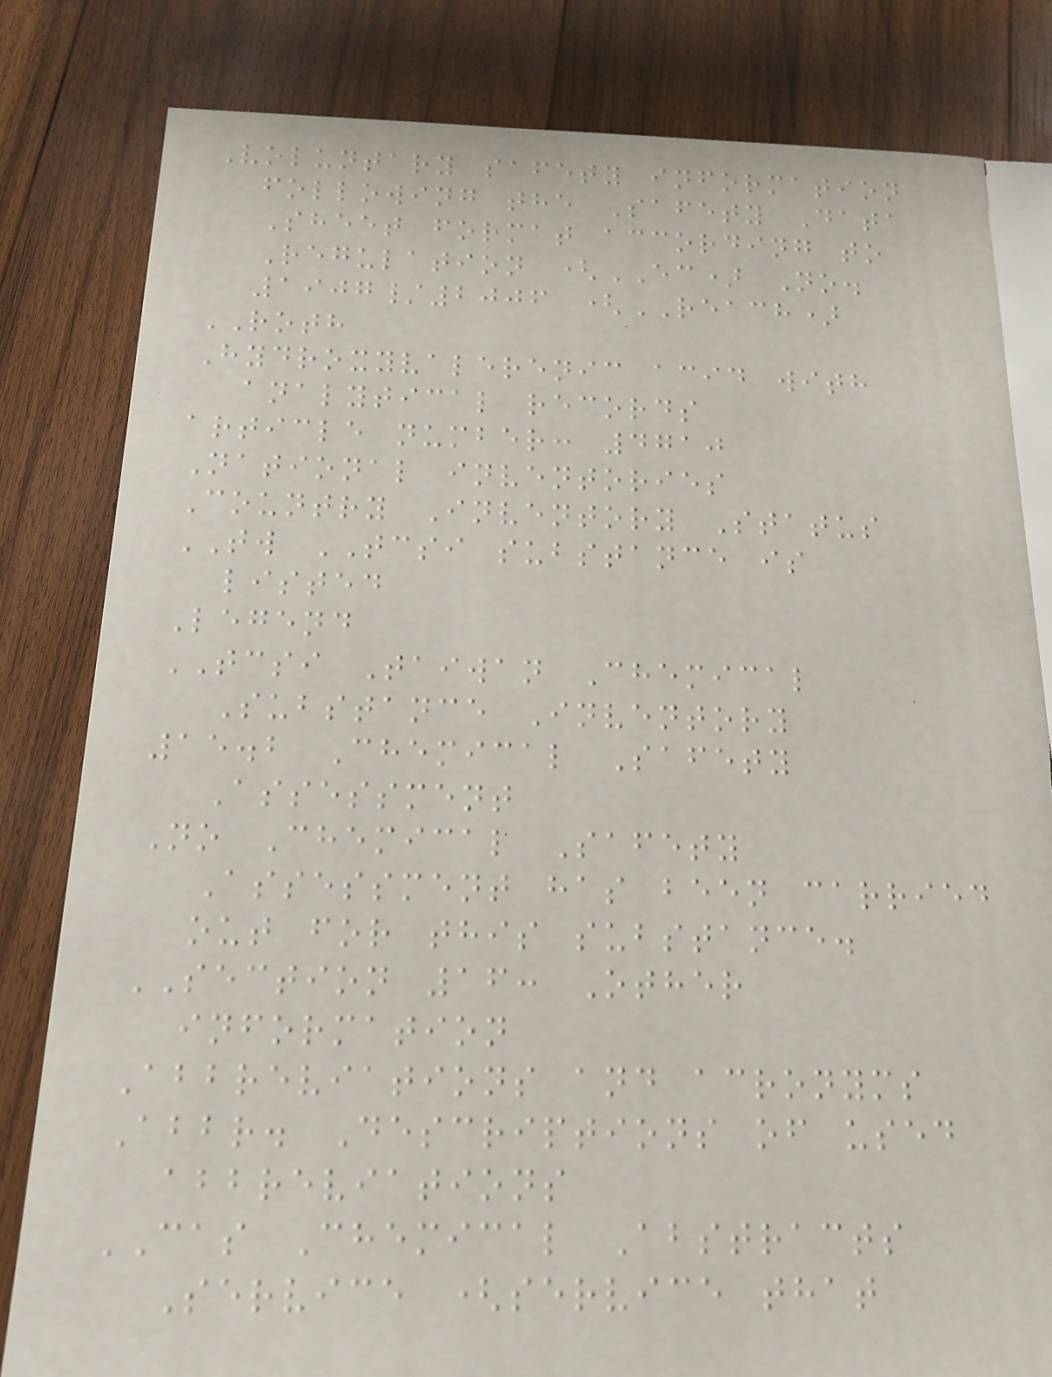Voluntary safety information
following the Safety Data
Sheet format according to
Regulation (EC) No.
1907/2006 (REACH)
ROTH
Hydroxyvalerenic acid with
analytical records
article number: 4710
National inventories
Country Inventory Status
TW TCSI substance is
listed
Legend
TCSI Taiwan Chemical
Substance Inventory
15.2 Chemical Safety
Assessment
No Chemical Safety
Assessment has been carried
out for this substance.
SECTION 16: Other
information
Abbreviations and acronyms
Abbr. Descriptions of used
abbreviations
CAS Chemical Abstracts
Service (service that
